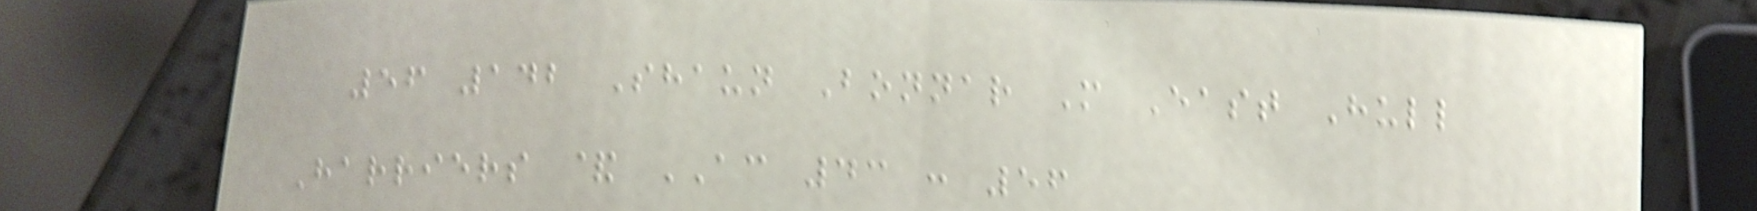56 142 Shaun Bonnar M East Hull
Harriers & AC 43 : 56
